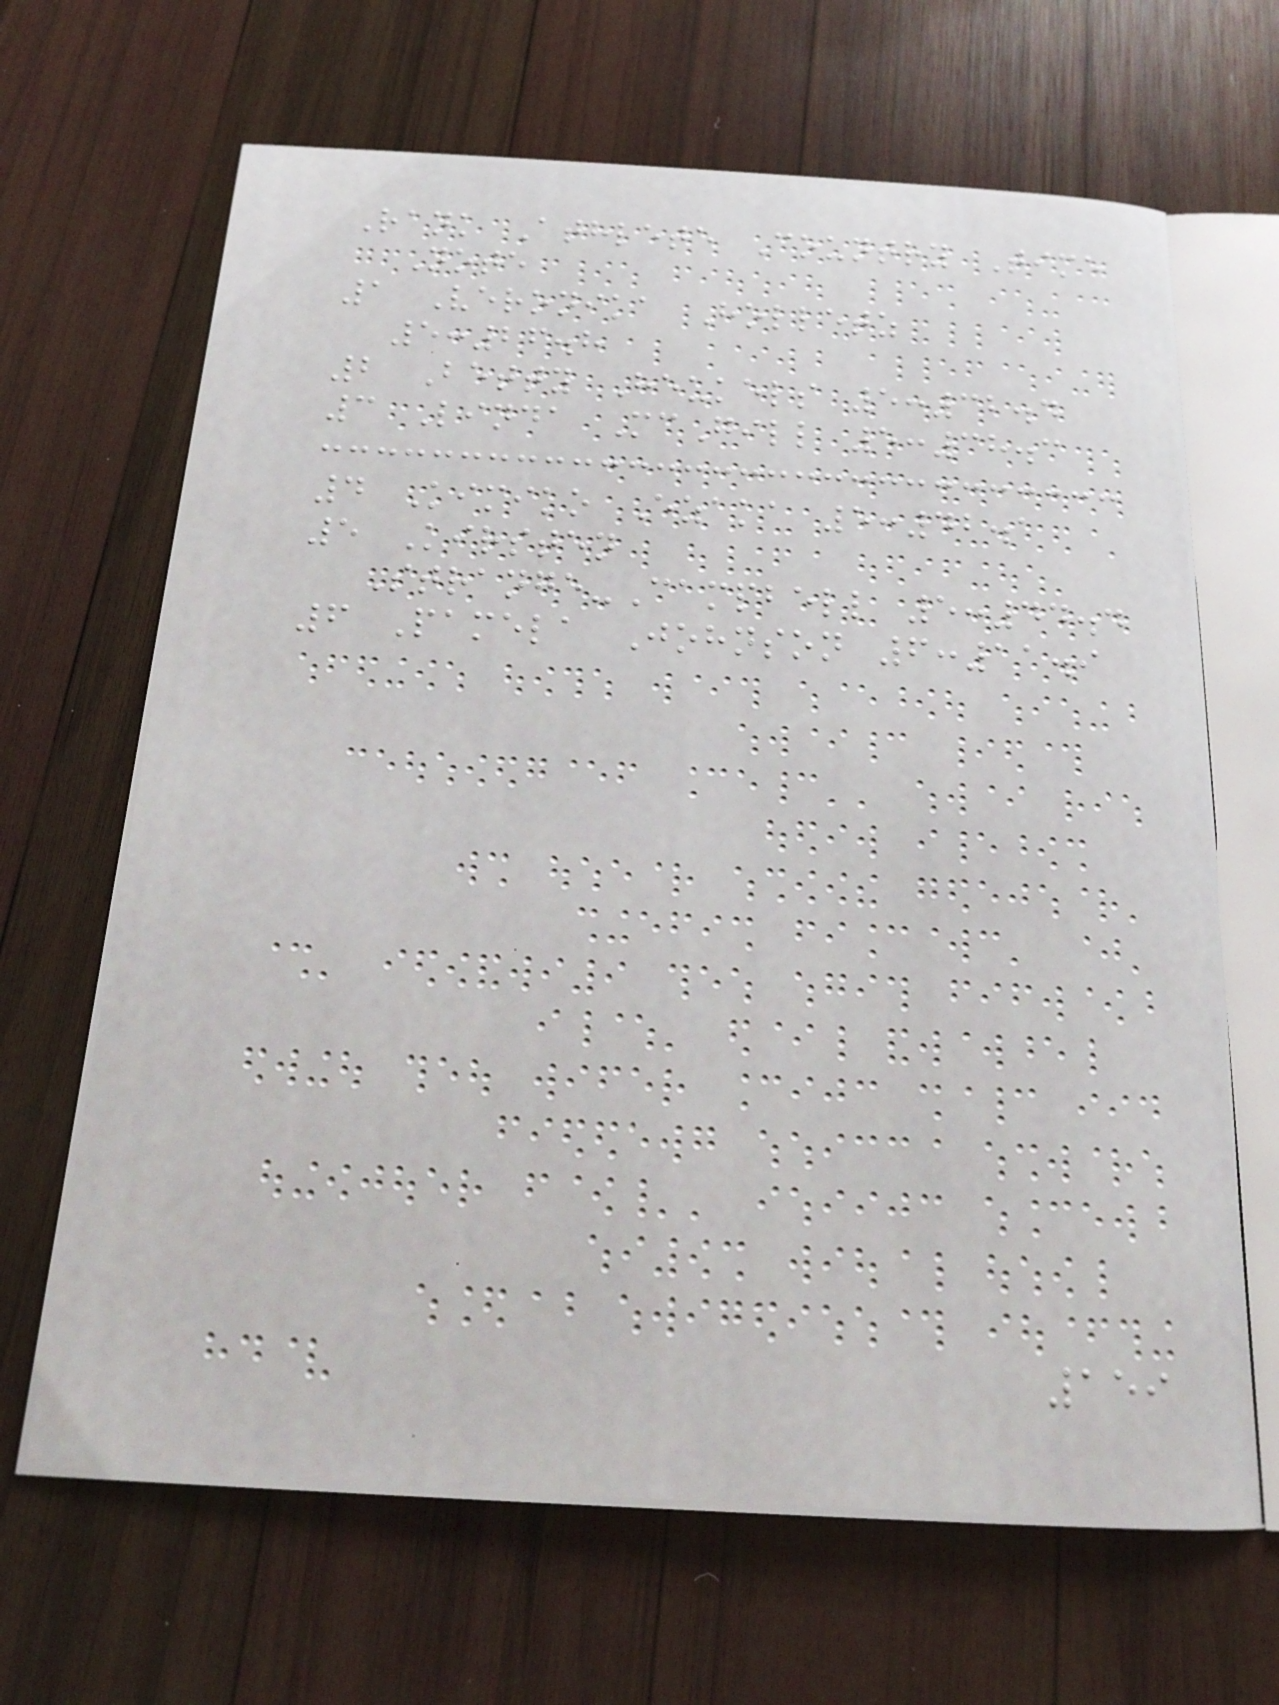Rank Athlete Country Time
Note
1 Veronika Holletz
5:26.8
2 Betty Heukels 5:32.4
3 Linda McGill 5:38.3
4 Kimiko Ezaka 5:42.1
5 Kirsten
Strange-Campbell 5:44.4
6 Pamela Johnson 6:11.9
159
